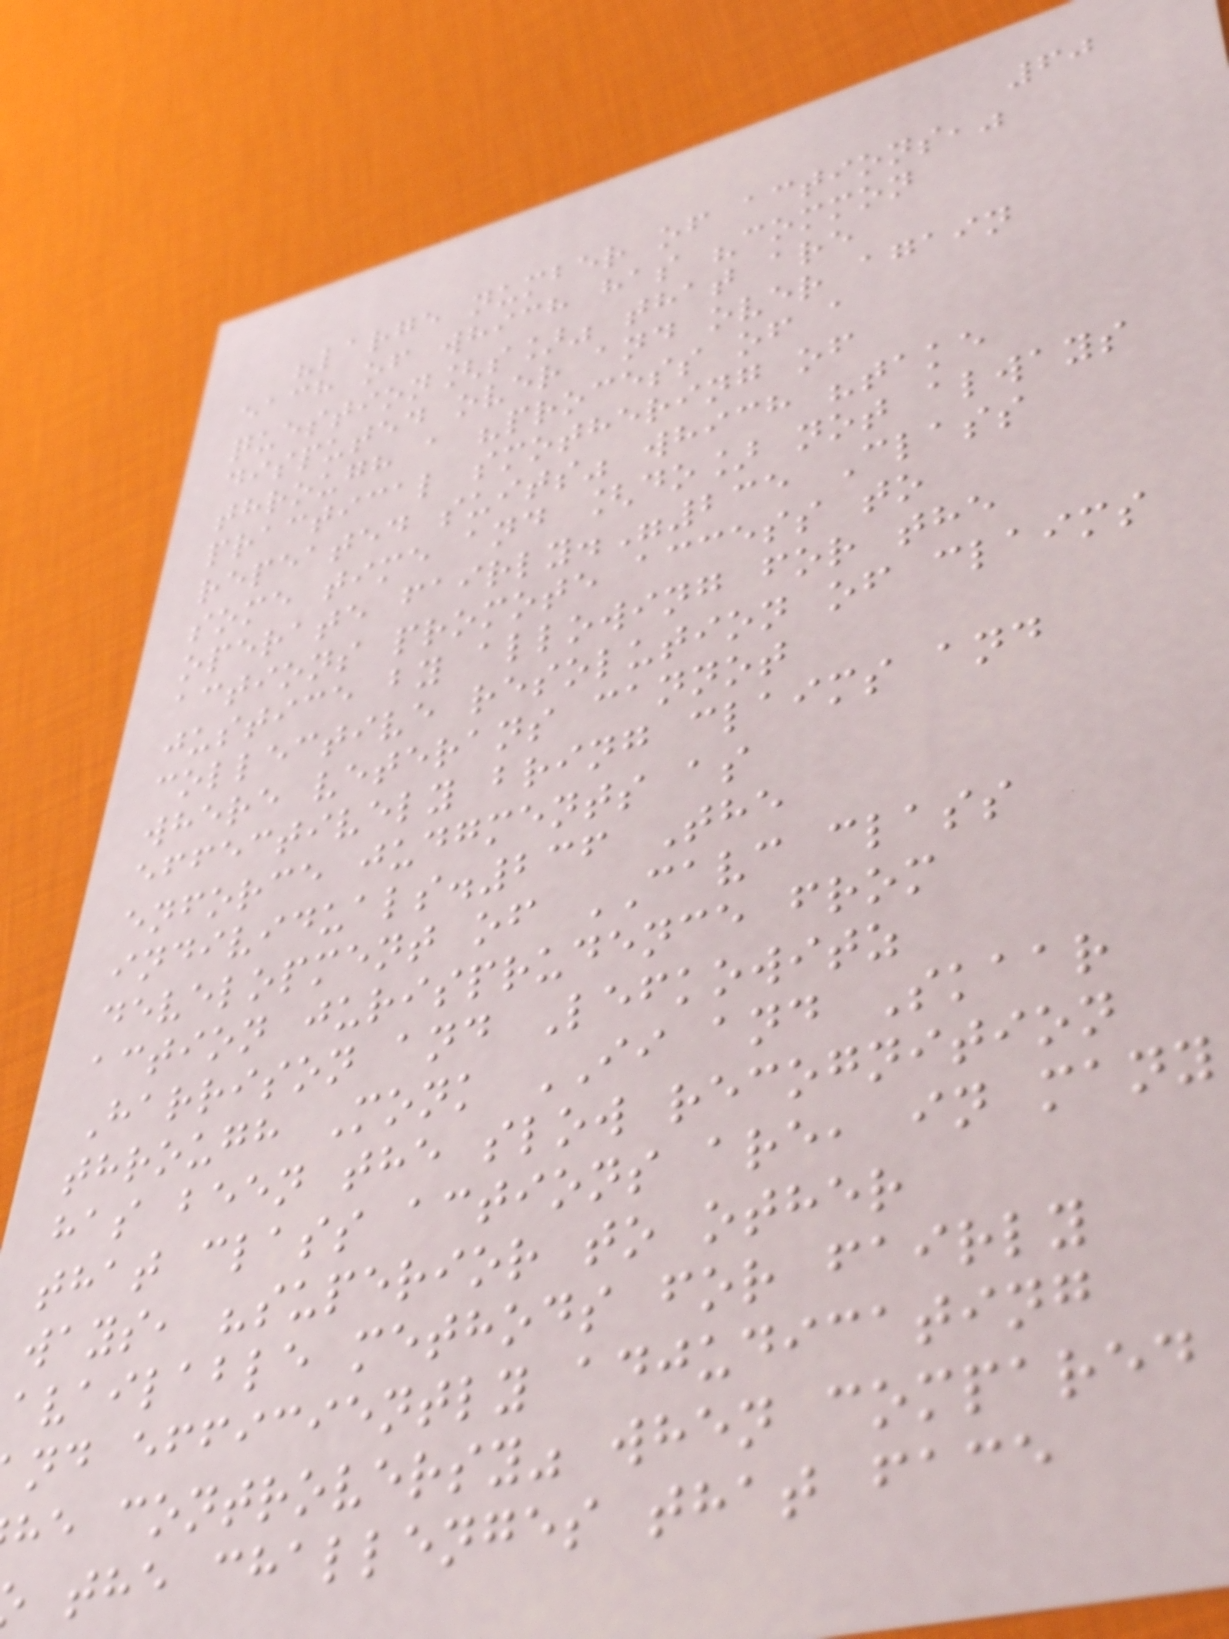60
"large number of actions,"
each of which has "common
question[s]" that are
disputed over and over again
through a "process of a
practical smothering of
repeated suits" which "take
some time and [do] not always
operate fairly."235 Class
actions promote access to
justice by allowing for the
collective resolution of claims
where veterans cannot
effectively bring claims and
enforce judgments as
individuals.236 The
development of CAVC class
action jurisprudence from
Harrison and Lefkowitz
through Monk II and Skaar
has been the slow recognition
that class actions are, in many
ways, "superior to other
available methods for fairly
nd efficiently adjudicating
he controversy" when compared
the challenges that face
